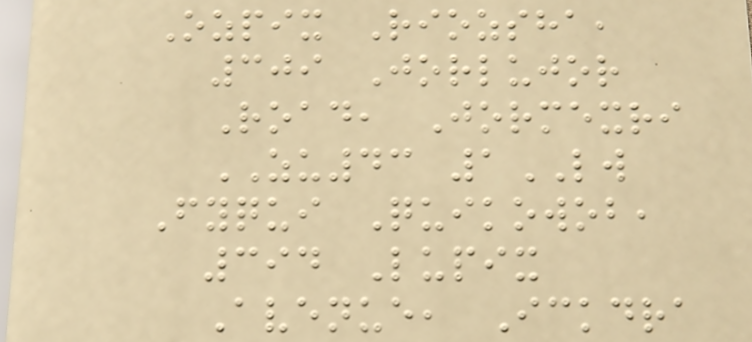Ozpix Riozsha,
309 Jorlujor
Road, Jormexri
ZU43 1LW
Fyqui Quikowob,
394 Lupix
Avenue, Ickdra
